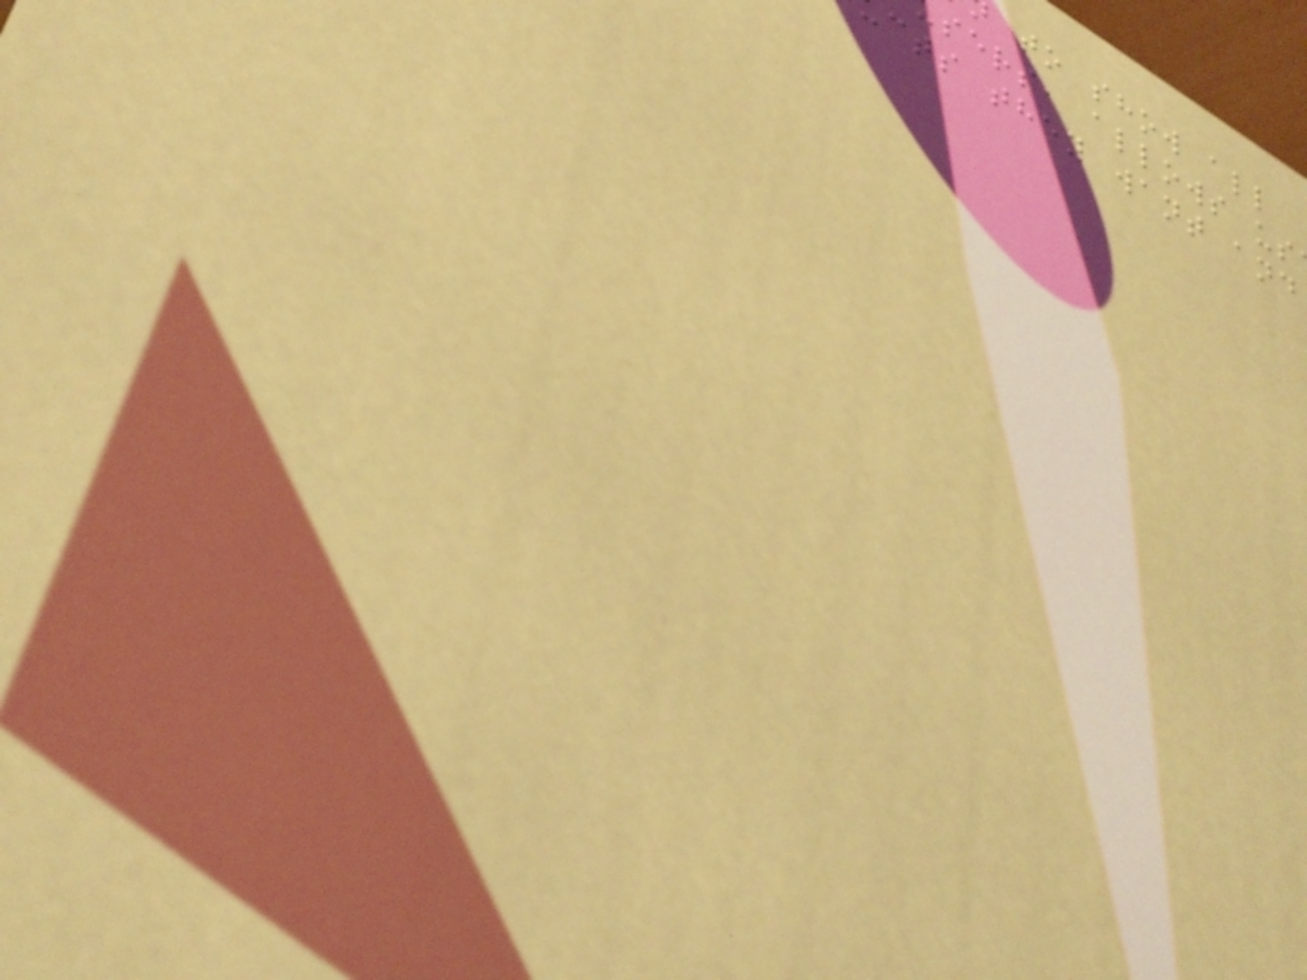to show all
sers, allows us
cts they want and
